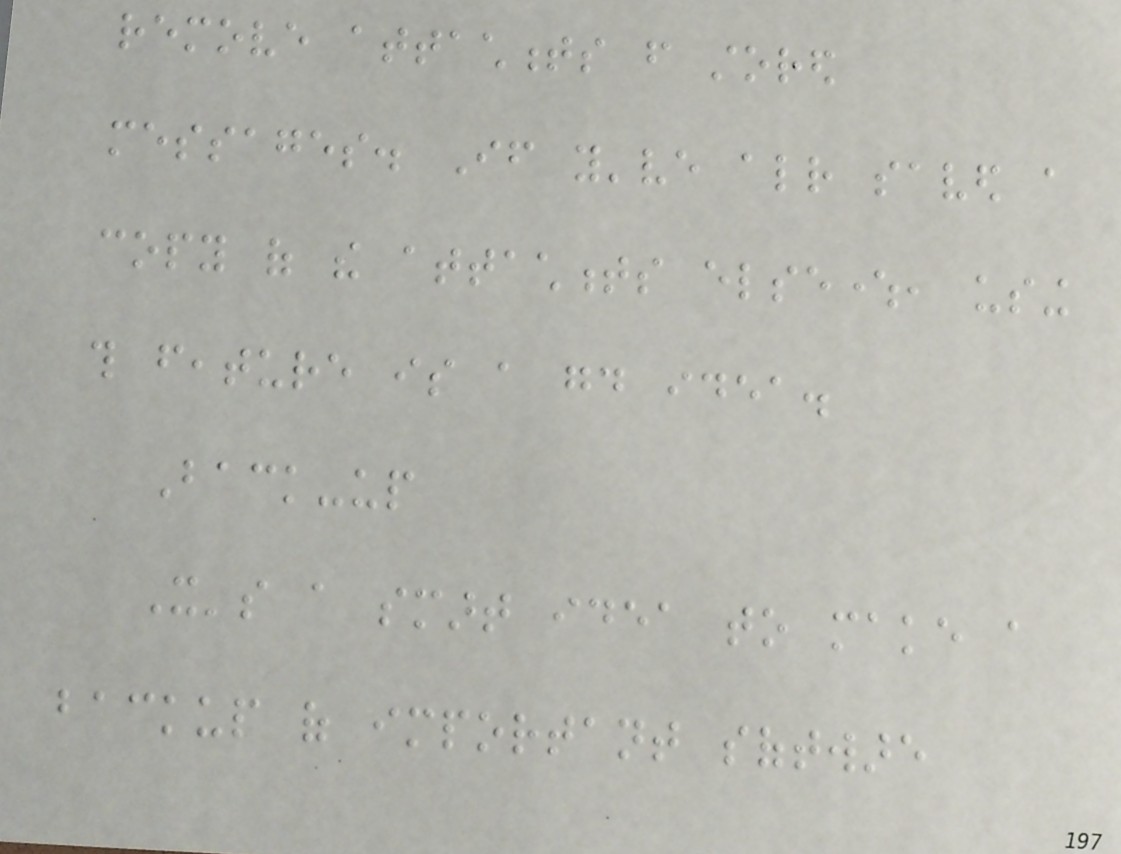remove attachments from stored
messages. If you've already saved a
copy of the attachments elsewhere, using
this feature is a good idea.
Back-up
It's a smart idea to make a
backup of important software
